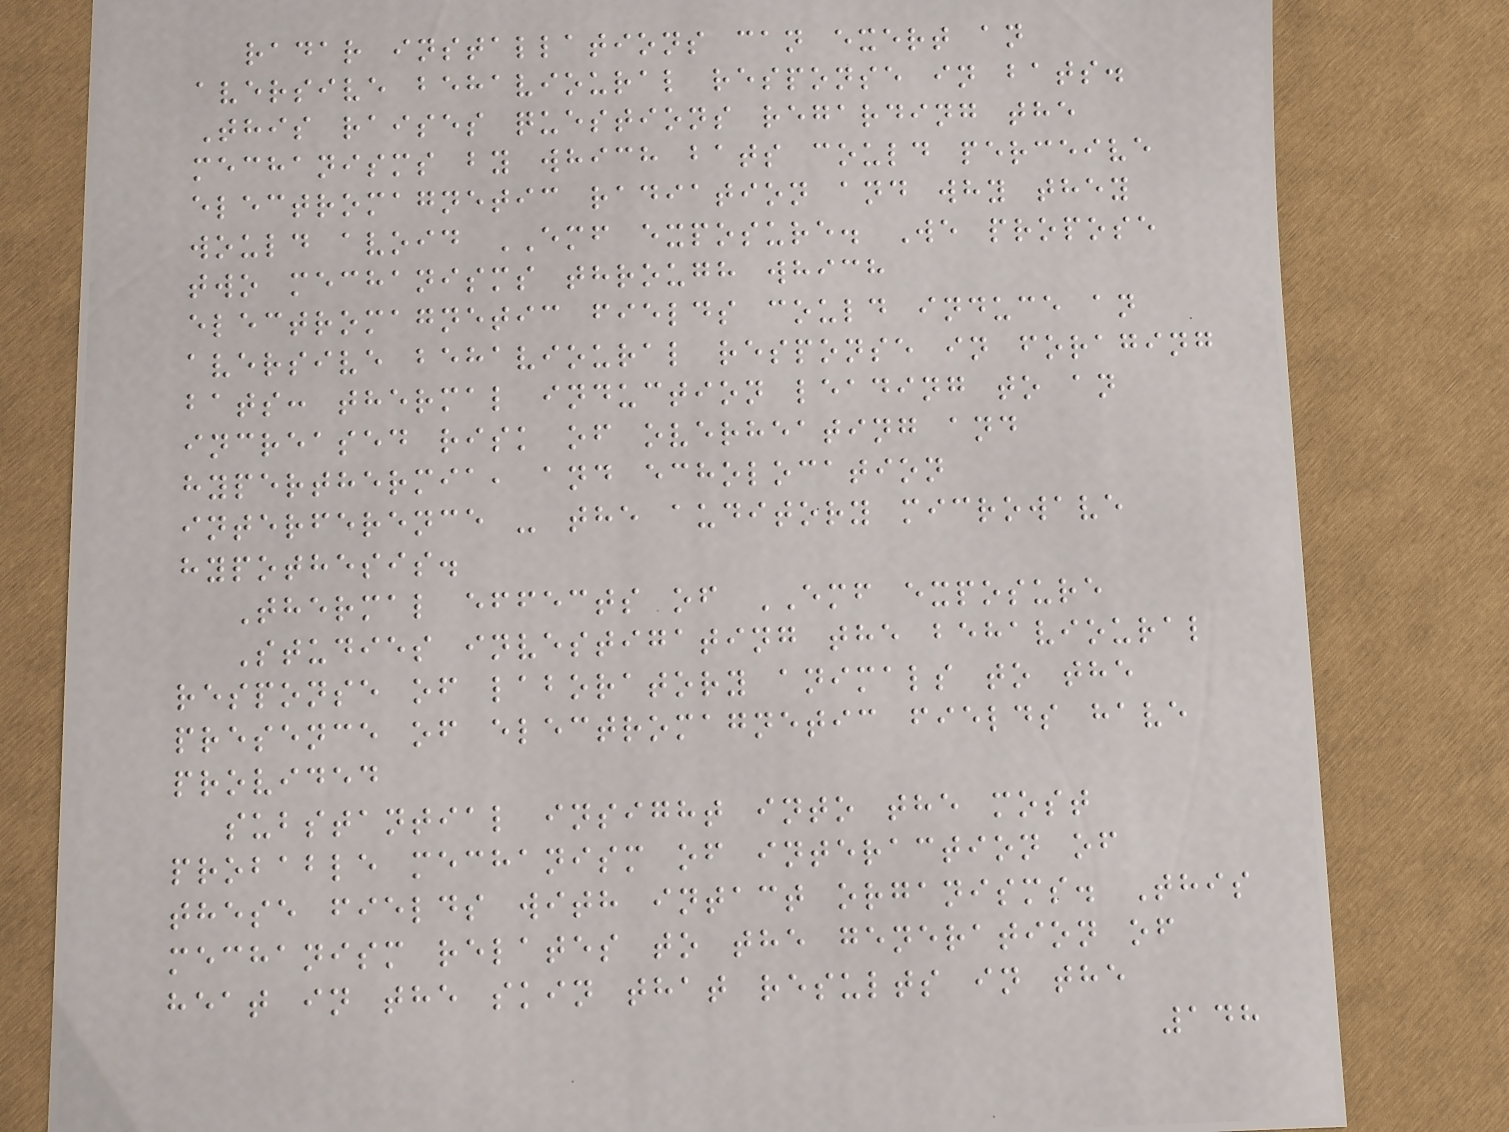radar installations can exert an
aversive behavioural response in bats.
This raises questions regarding the
mechanisms by which bats could perceive
electromagnetic radiation and why they
would avoid EMF exposure. We propose
two mechanisms through which
electromagnetic fields could induce an
aversive behavioural response in foraging
bats: thermal induction leading to an
increased risk of overheating and
hyperthermia, and echolocation
interference - the auditory microwave
hypothesis.
Thermal effects of EMF exposure
Studies investigating the behavioural
response of laboratory animals to the
presence of electromagnetic fields have
provided
substantial insight into the most
probable mechanism of interaction of
these fields with intact organisms. This
mechanism relates to the generation of
heat in the skin that results in the
148
